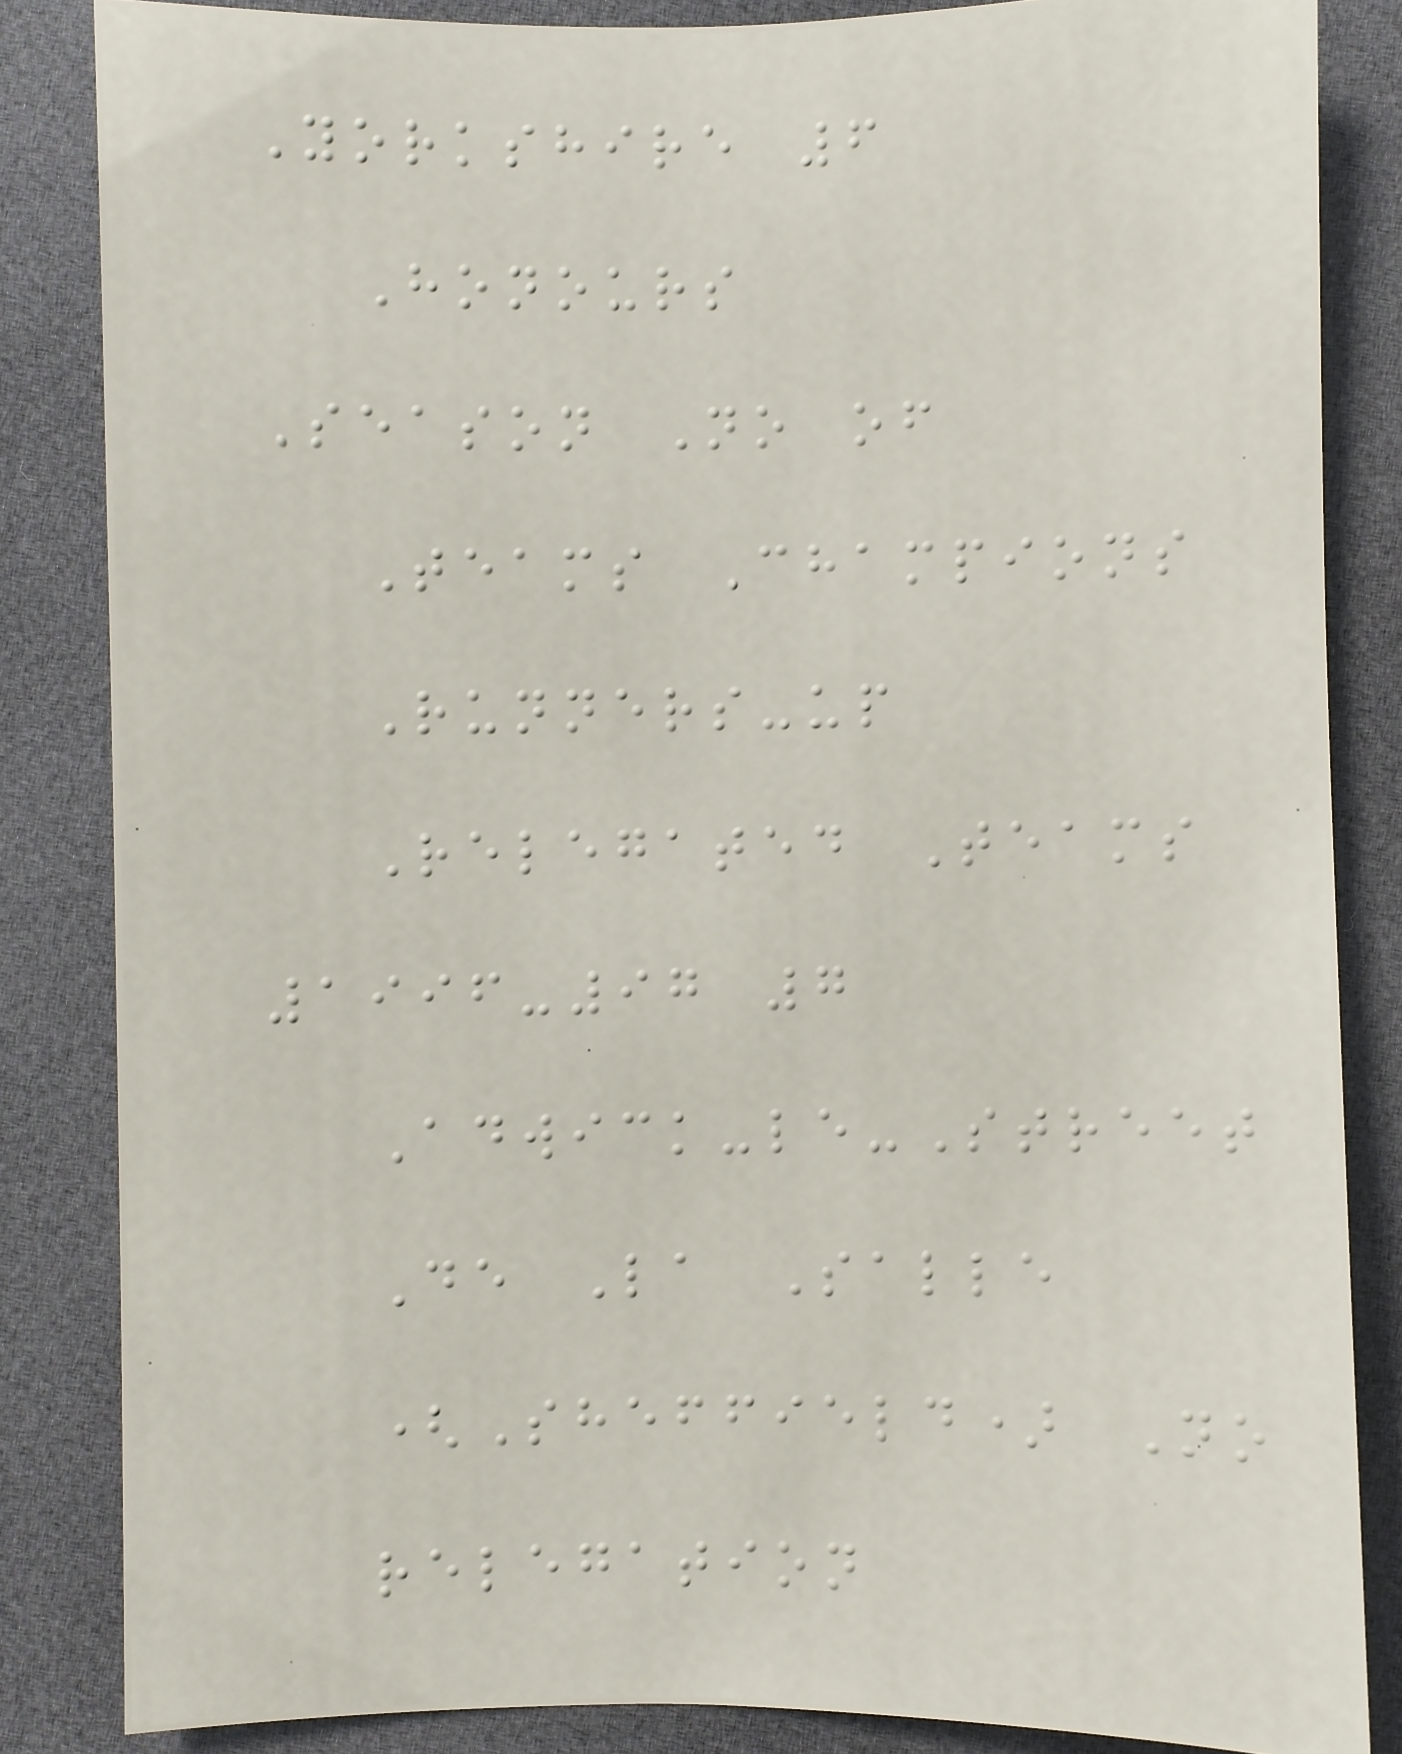Yorkshire 6
Honours
Season No of
Teams Champions
Runners-up
Relegated Teams
1996-97 7
Adwick-le-Street
De La Salle
(Sheffield) No
relegation
